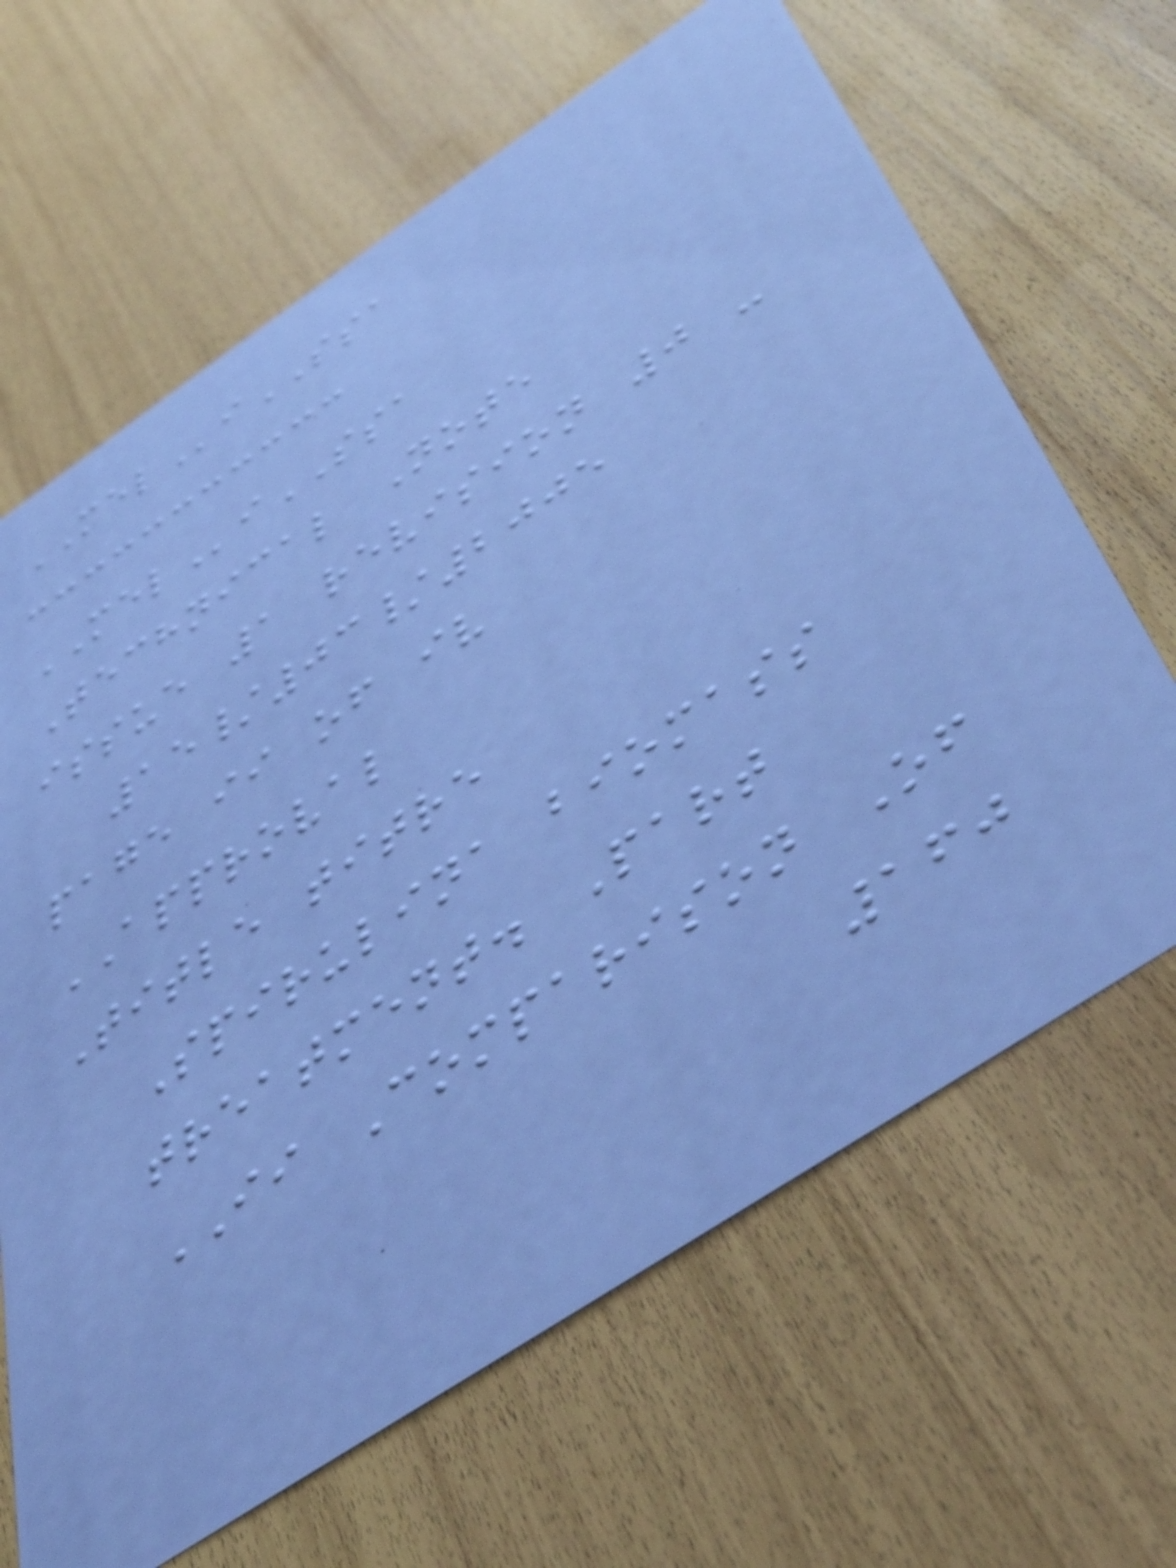MELiSSA
MELiSSA
Technical Note
issue 1 revision 0 -
15/03/2005
page ii of iv
APPROVAL
Title titre
Spirulina biomass
treatment. Part
II Comparison Of
160
